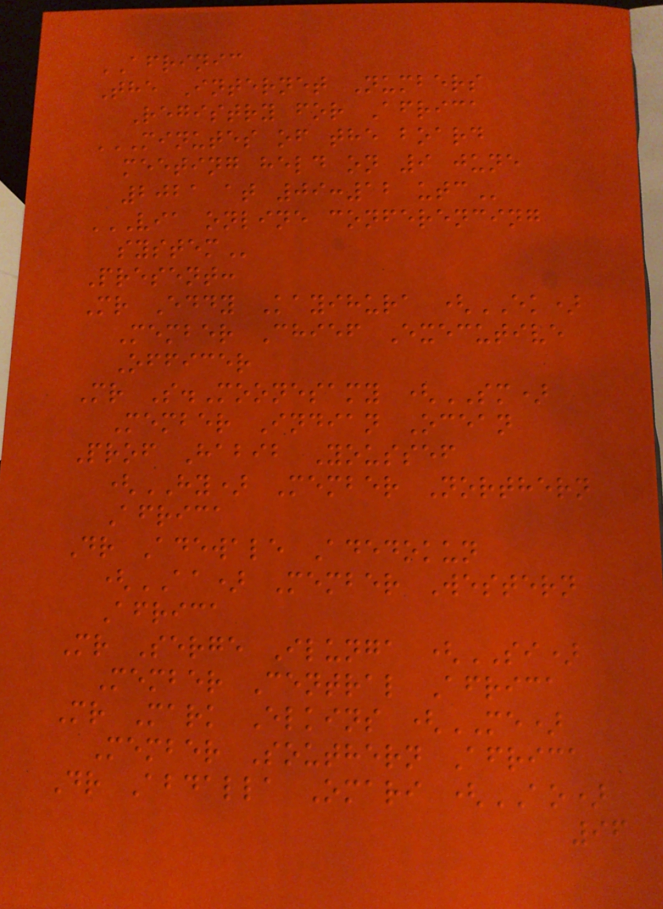AFRINIC
The Internet Numbers
Registry for Africa
MINUTES OF THE BOARD
MEETING HELD ON 9 JUNE
2021 AT 09:12 UTC
VIA ONLINE CONFERENCING
SYSTEM
Present:
Mr Eddy Kayihura (EK)
Member Chief Executive
Officer
Mr S.Moonesamy (SM)
Member Indian Ocean
Prof Habib Youssef
(HY) Member Northern
Africa
Dr Adewale Adedokun
(AA) Member Western
Africa
Mr Serge Ilunga (SI)
Member Central Africa
Mr Mark Elkins (ME)
Member Southern Africa
Dr Abdalla Omari (AO)
96
